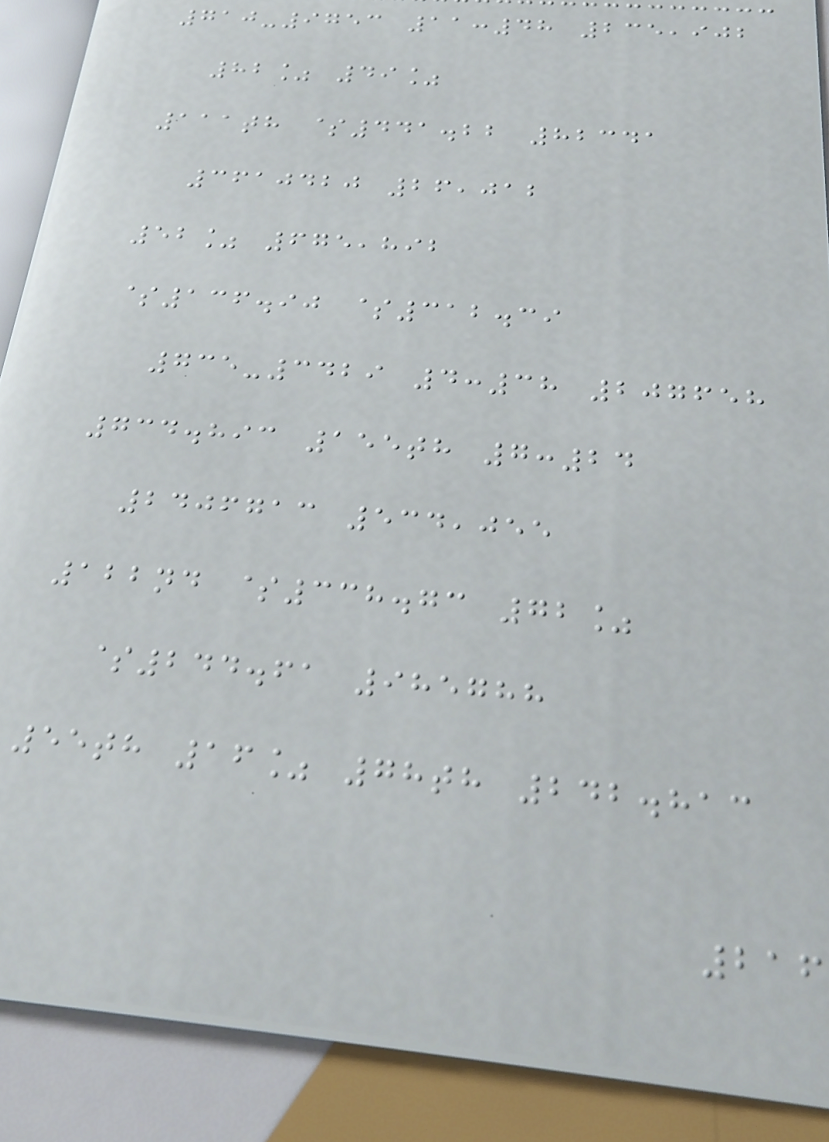710-9753 11:48 235,902
82% 49%
111th $441.22 82341
3610420 26,012
52% 675,892
$136.90 $312.39
735-3429 4:38 207658
734.893 155th 7:24
2406713 534,055
122nd $338.73 72%
$244.61 985788
55th 16% 78th 242.813
216
